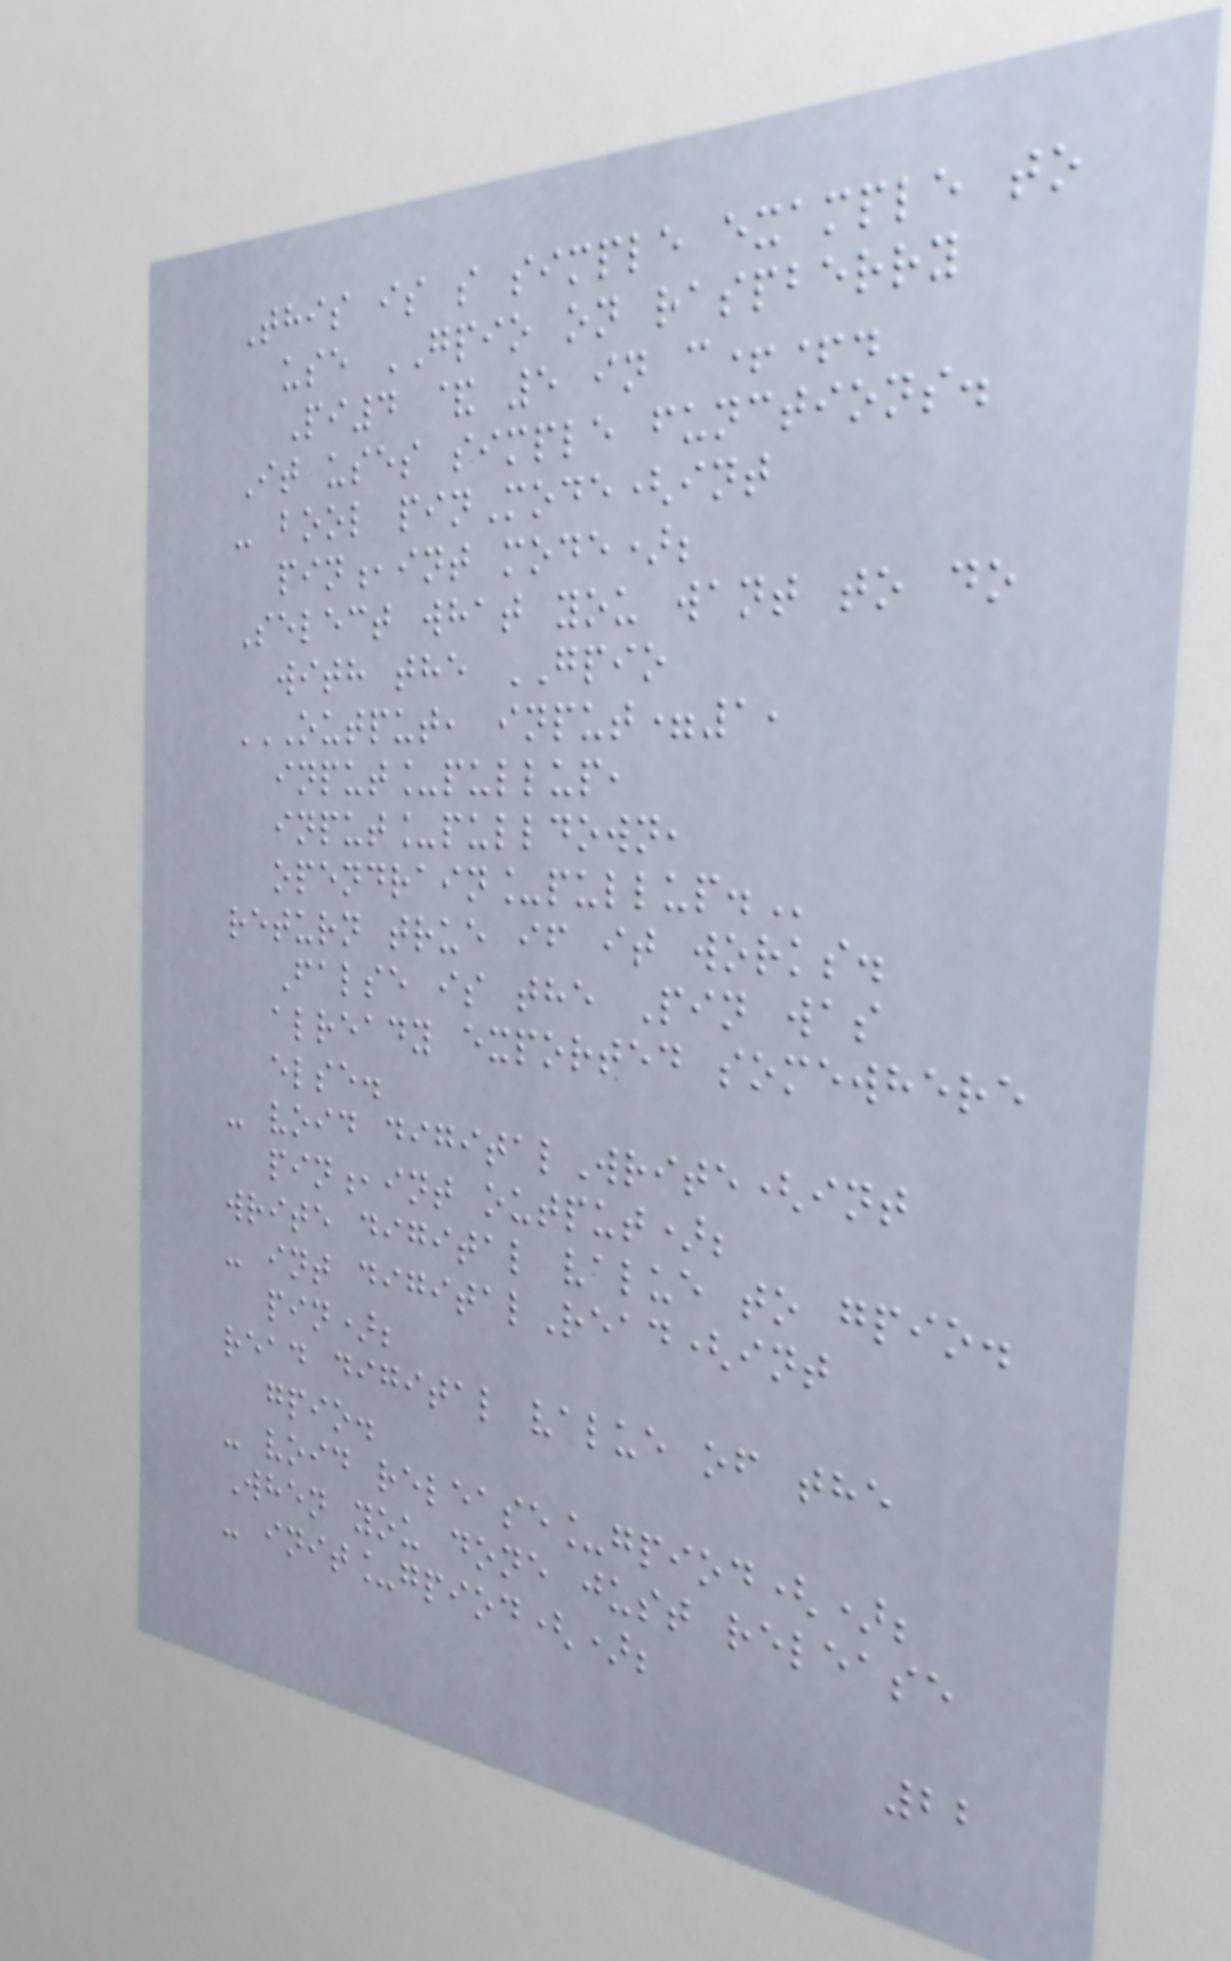This is s simple example to
use GPIO on raspberry
Pi4 & 5 in c++.
It uses simple functions.
- bool pinMode(int
pin,int mode);
Select what you want to do
with the GPIO
OUTPUT, INPUT=1,
INPUT_PULLUP,
INPUT_PULLDOWN,
OPENDRAIN_PULLUP.
return true if it works.
False is the Pin was
already exported somewhere
else.
- void digitalWrite(int
pin,int output);
write digital value to gpio.
- int digitalRead(int
pin);
read digital value of the
gpio.
- void release_gpiod();
When you done just release
- init_gpiod();
22
